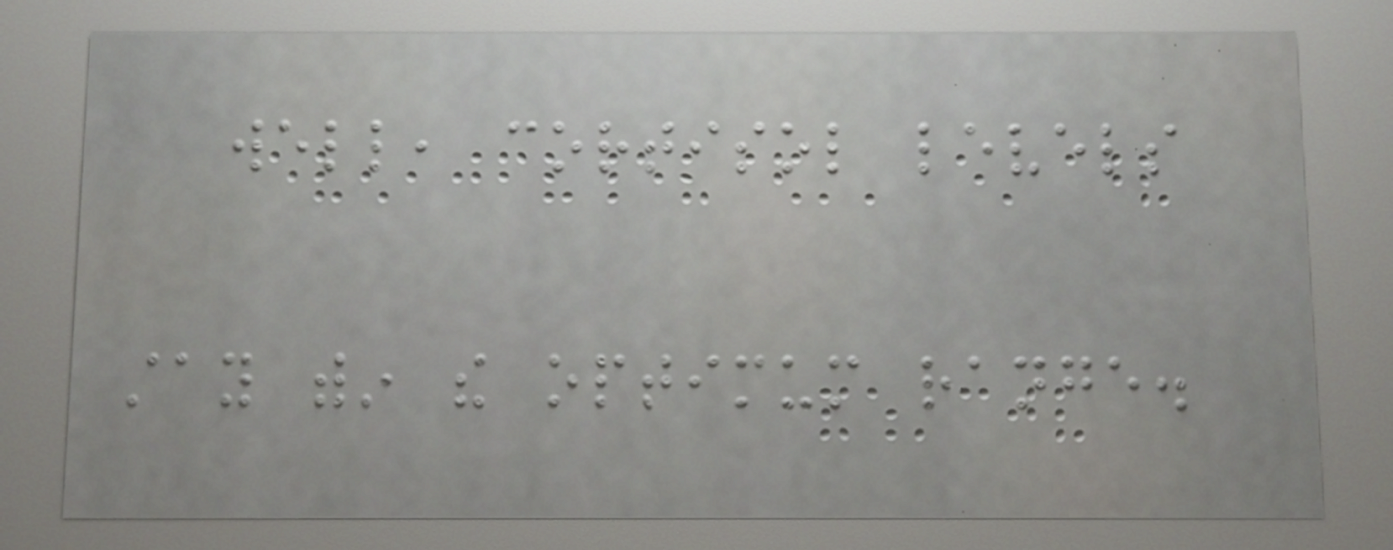well, cortisol levels
stay within the optimum range.
